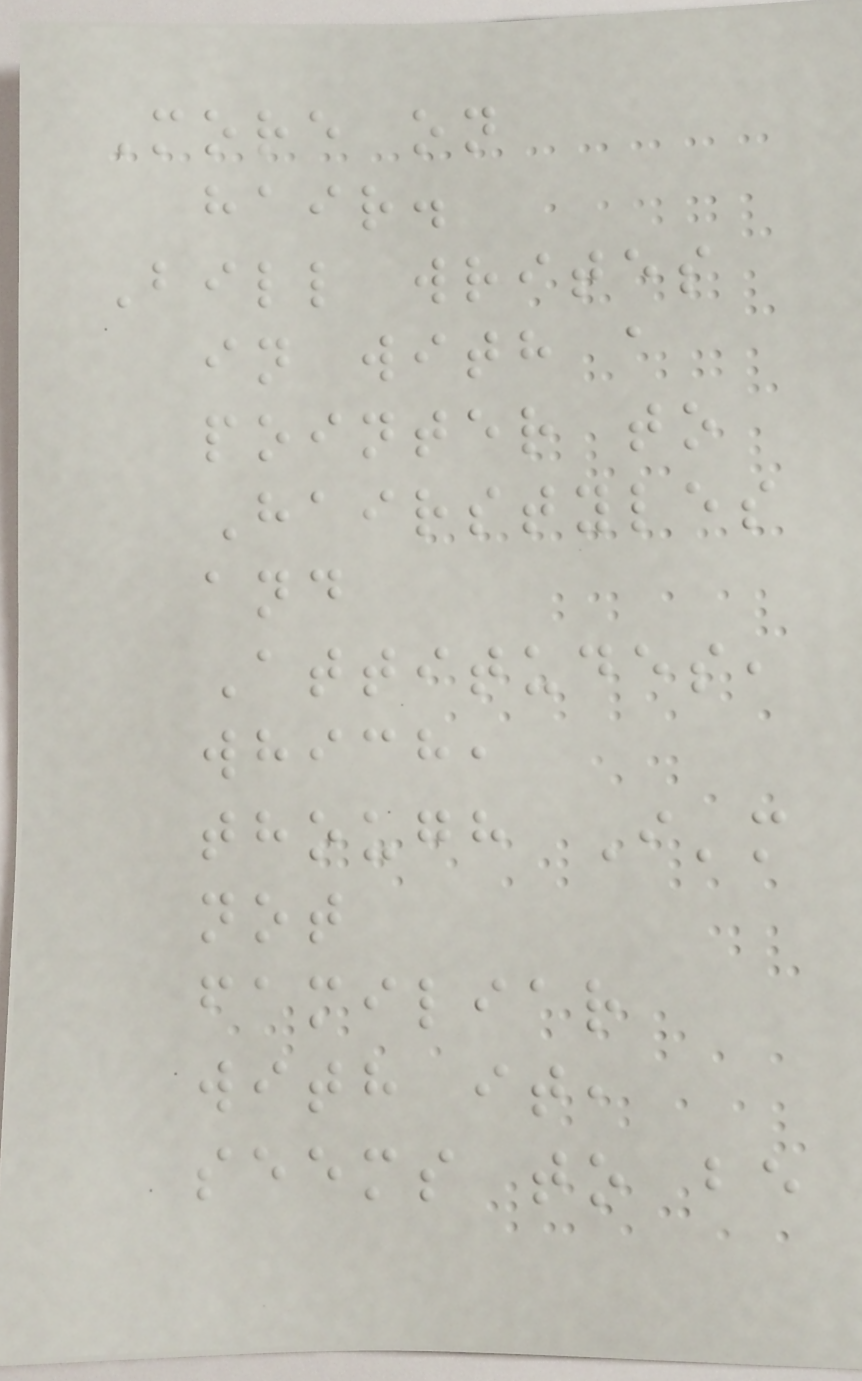More on
hair.
Bill writes
in with a
pointer to
Hairstyles
and
Attitudes,
which,
though I'm
not
familiar
with it,
seems to be
